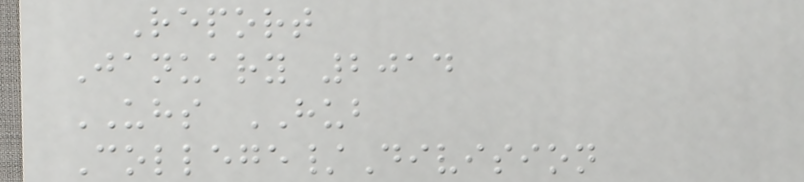Report
January 2014
UHS HUB
College/Division
